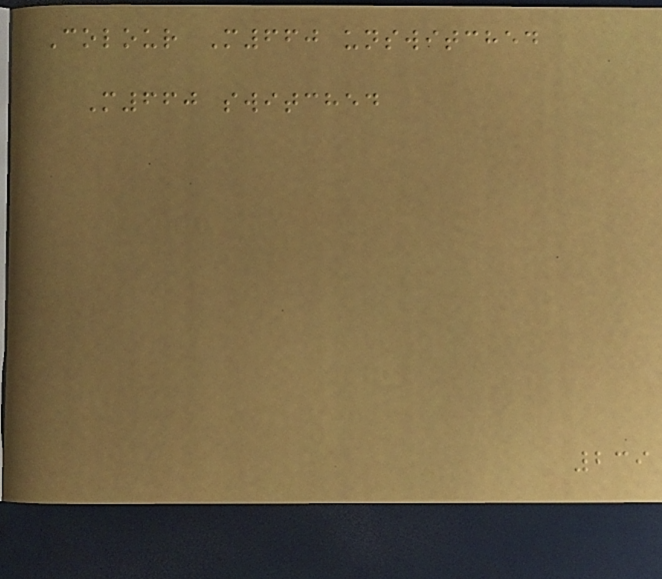Colour M660 unswitched
M660 switched
239
